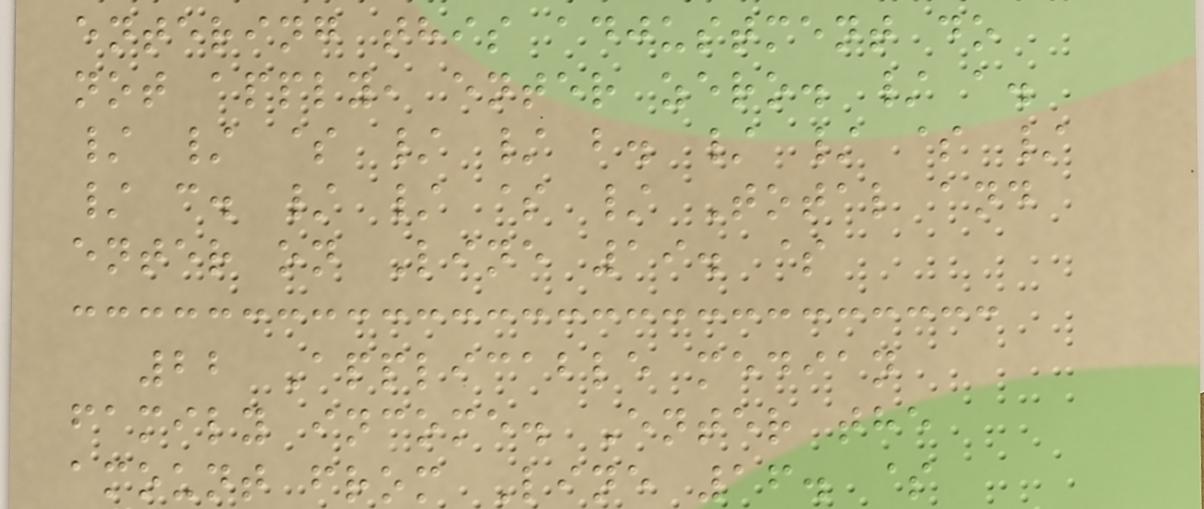entering this adjustment do
not apply, enter zero. / a.
/ / $ / / b. / / $ /
/ c. / / $ / Total and
enter on Line 19. $
22 Applicable median
family income. Enter the
amount from Line 16. $
